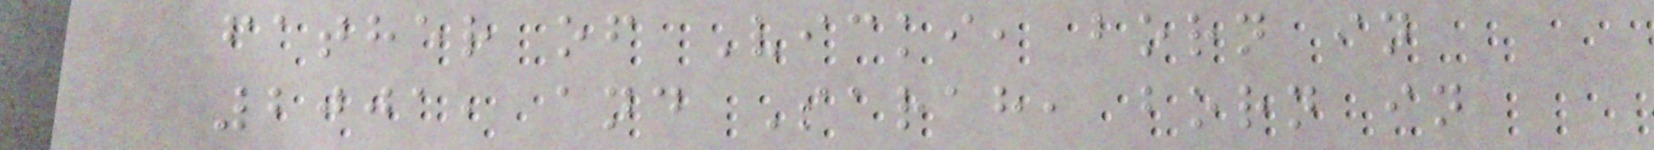father of Vicki, born in
2001, and Sarah, born in
